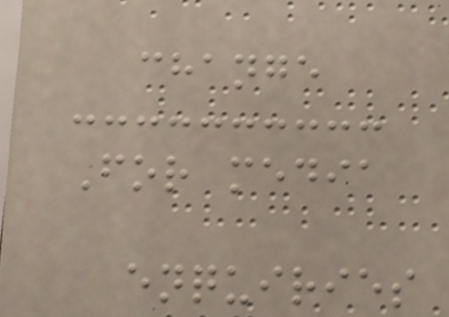change
For media
enquiries
